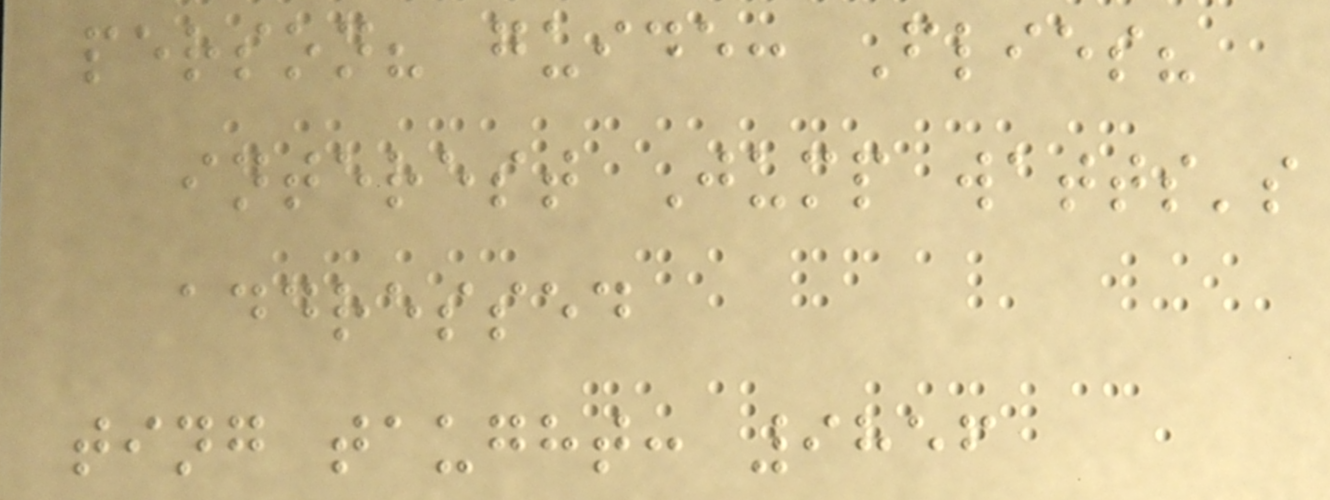person? guide: Flies?
interest Jump watts's
addressed
ting taught: 9856
